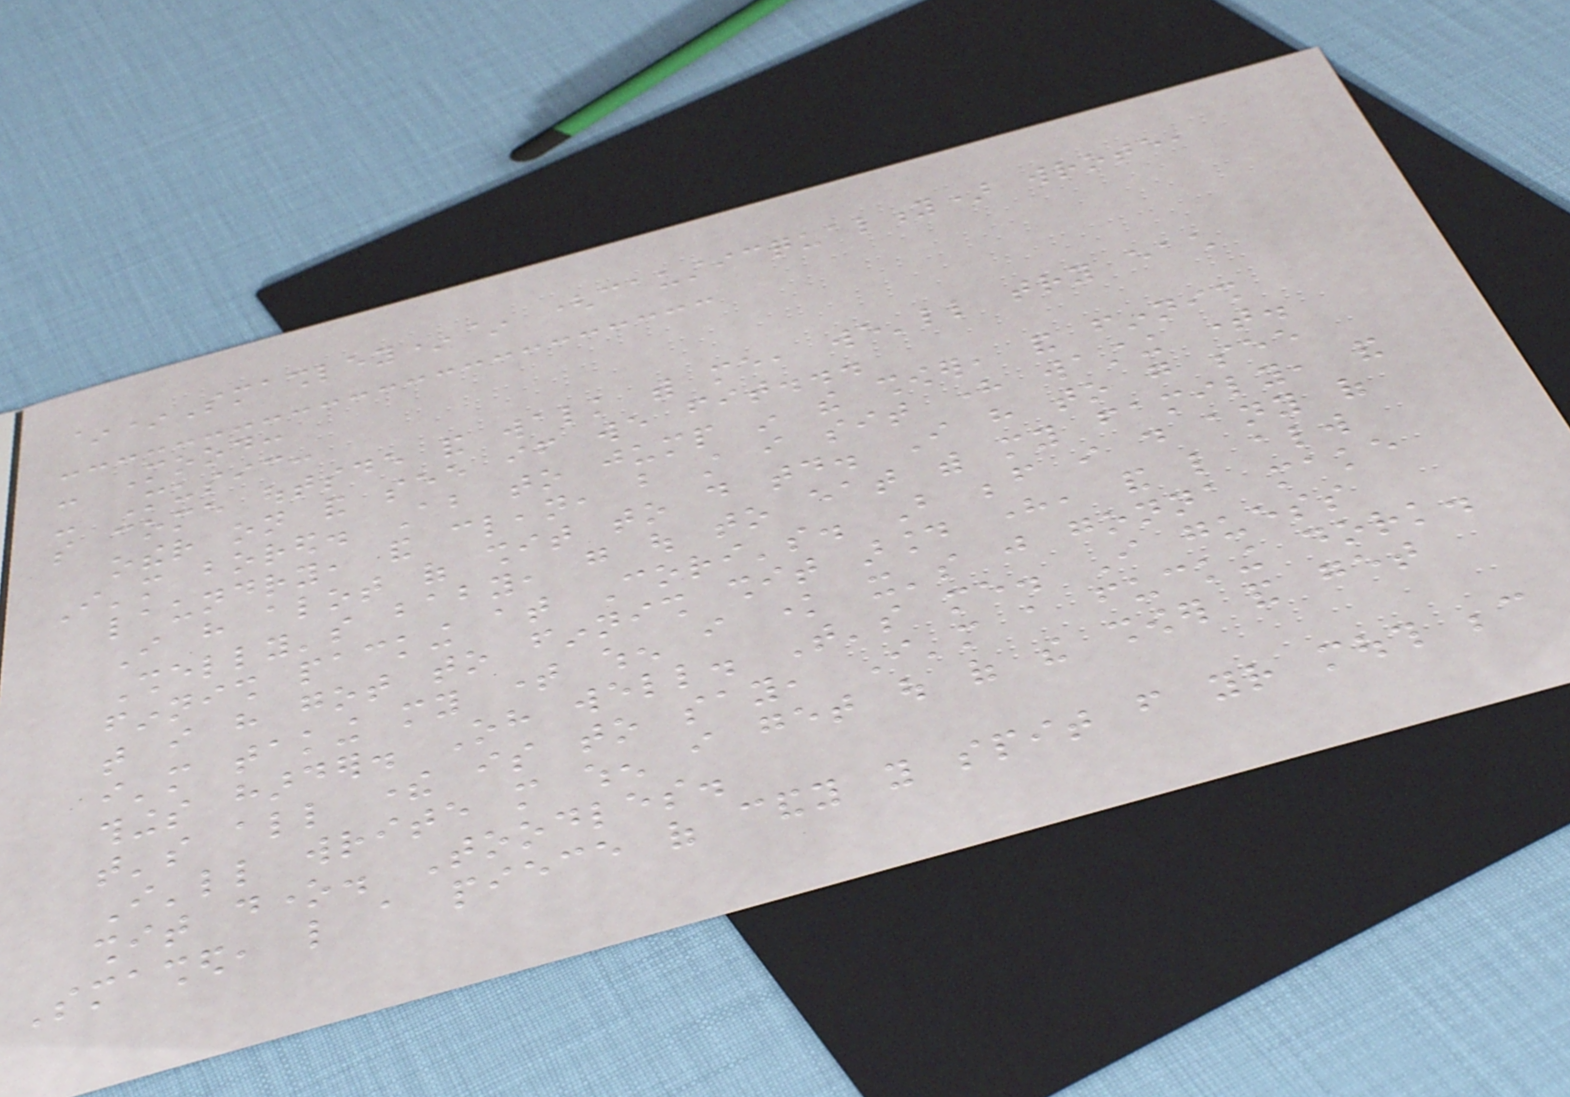~*Smashley*~ (causticquality) wrote,
- Mood:
- Music:
so come outsde and walk with me, we'll try each
other on and see if we fit...
I'm bored. About to jump in the shower, and finnish
laundry, and clean, but still i sit here wasting time.
I have alot of shit to do today. I have to go see
Shelly's baby, go out to eat with my family, and
finnish packing at Cori's. But before i do any of
that i have got to finnish shit around here, and like always
i'm taking my time when i know it's just gonna make
things harder. Oh well. That's me. I guess
that's all there is to say, I'm a fucking dork.
I'll write more when i get out of the shower and get
shit done. Toodles.
Smashed, like a piece of candy you spit from your mouth because
